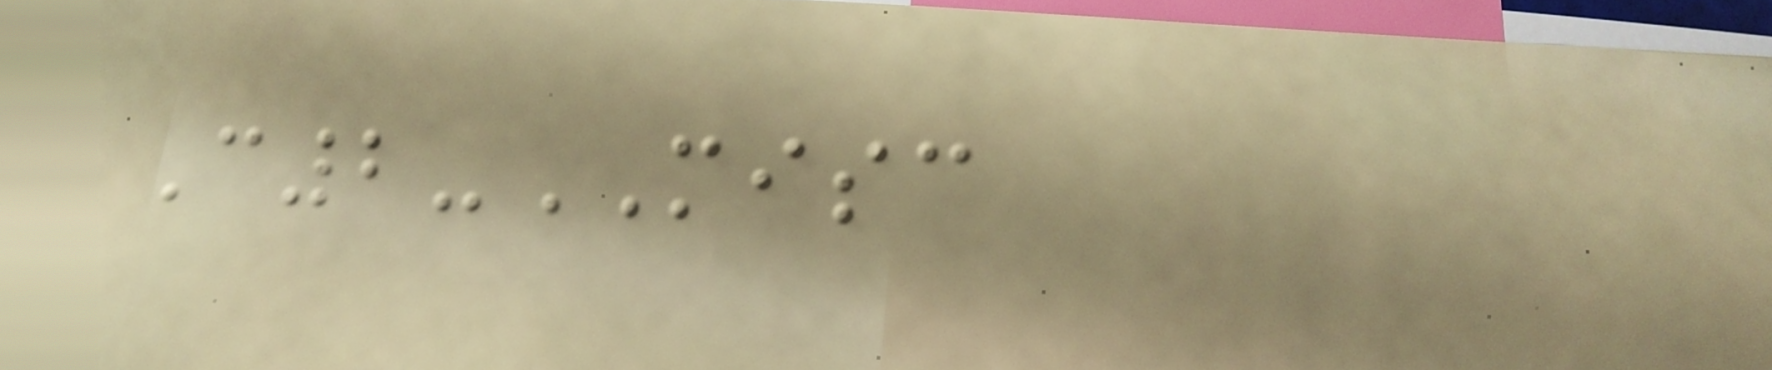C2-MISC
